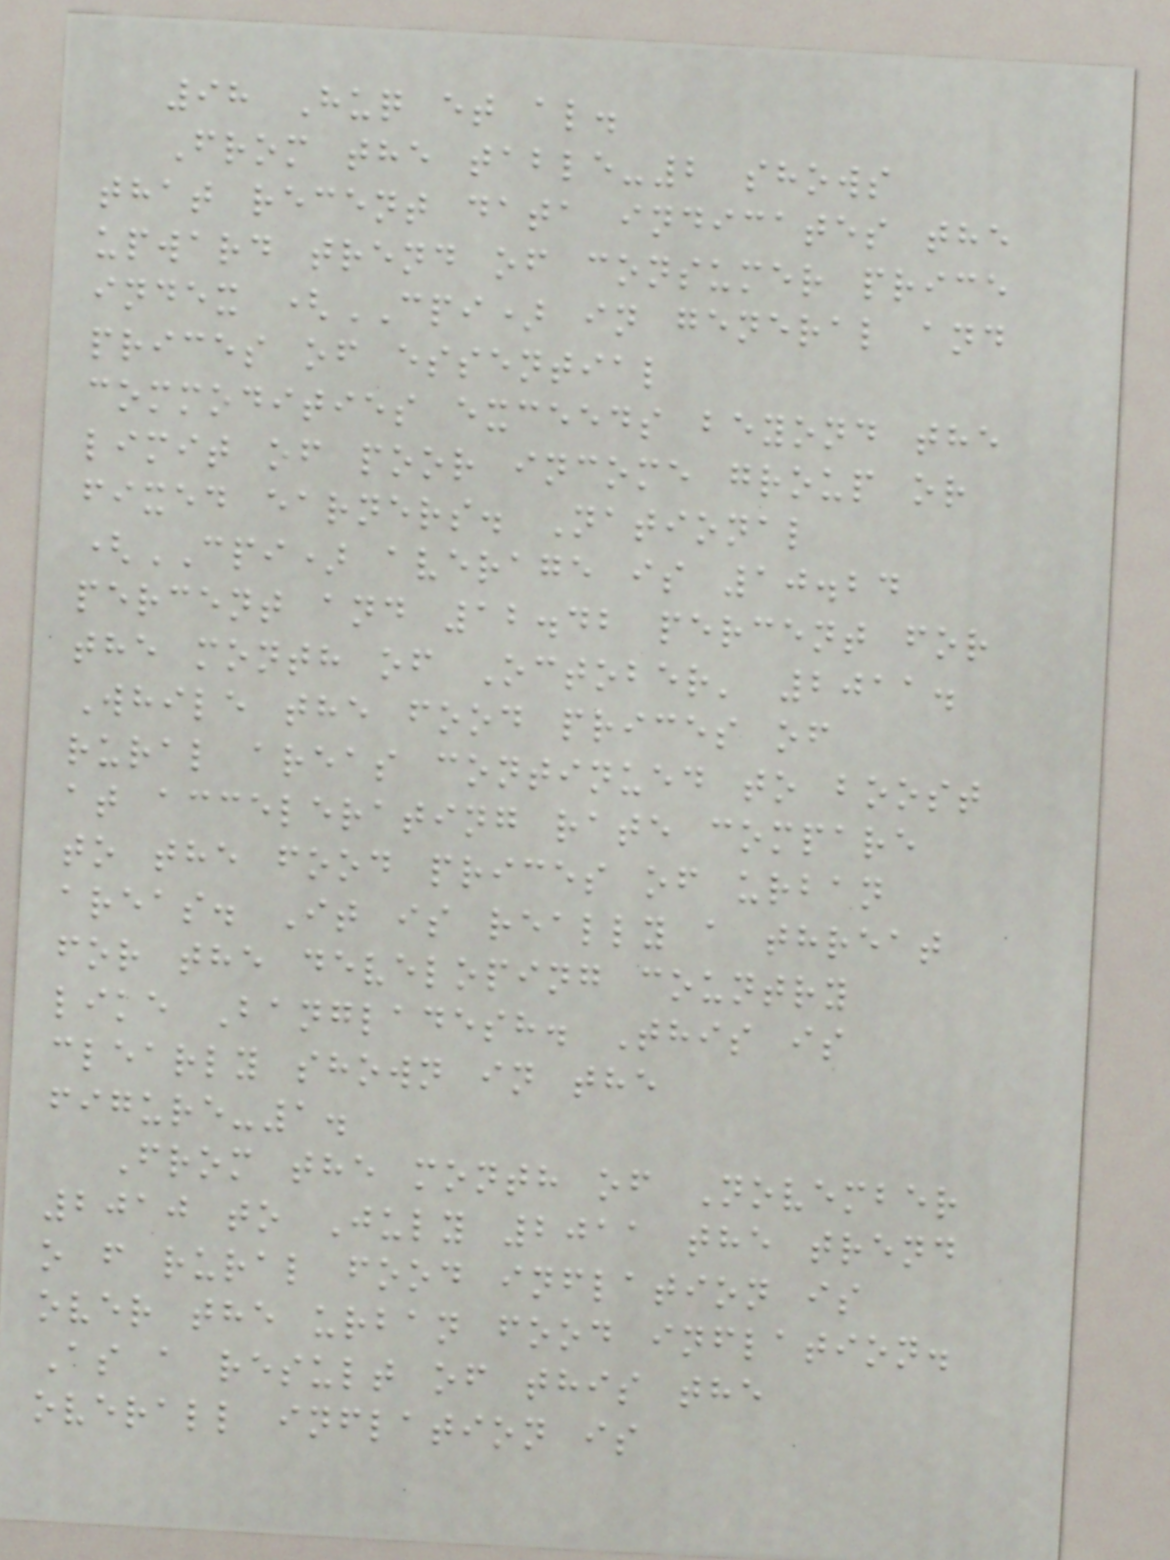98 Huq et al.
From the table-2 shows
that recent data indicates the
upward trend of consumer price
index (CPI) in general and
prices of essential
commodities exceeds beyond the
limit of poor income group or
fixed earners. National
(CPI) average is 10.24
percent and 12.42 percent for
the month of October' 2011.
While the food prices of
rural areas continued to boost
at accelerating rate compare
to the food prices of urban
areas. It is really a threat
for the developing country
like Bangladesh. This is
clearly shown in the
figure-1.
From the month of November
2010 to July 2011 the trend
o f rural food inflation is
over the urban food inflation.
As a result of this the
overall inflation is
